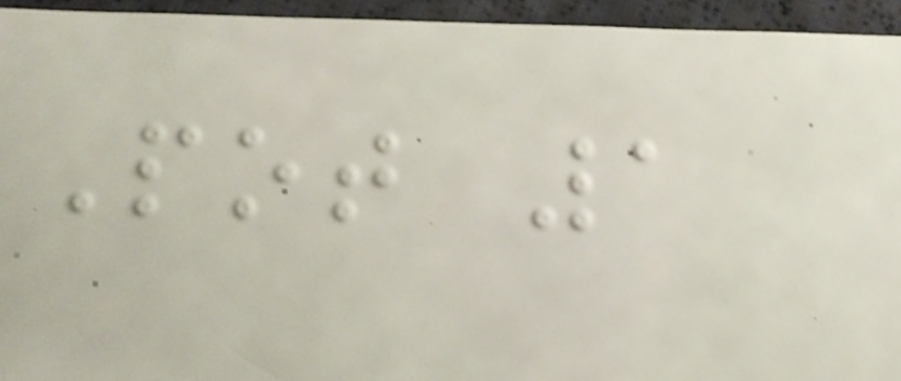Pot 1
